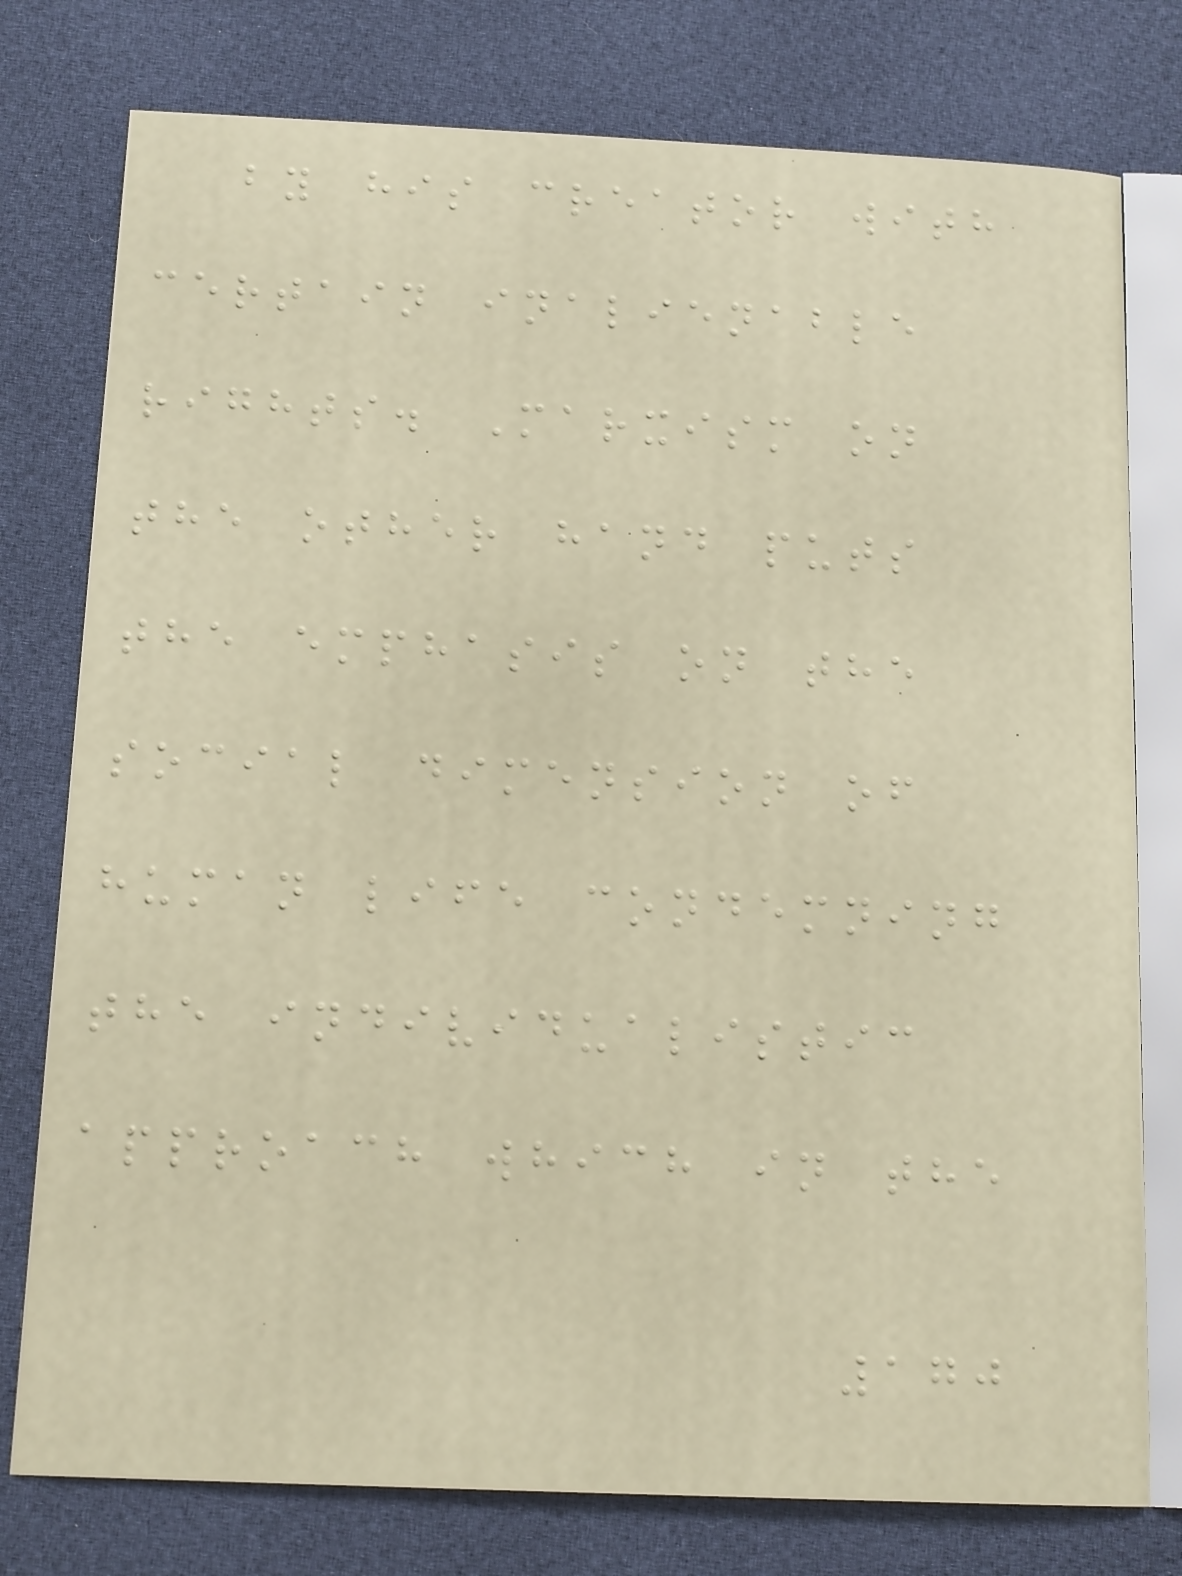by his creator with
certain inalienable
rights. Marxism on
the other hand puts
the emphasis on the
social dimension of
human life condemning
the individualistic
approach which in the
170
